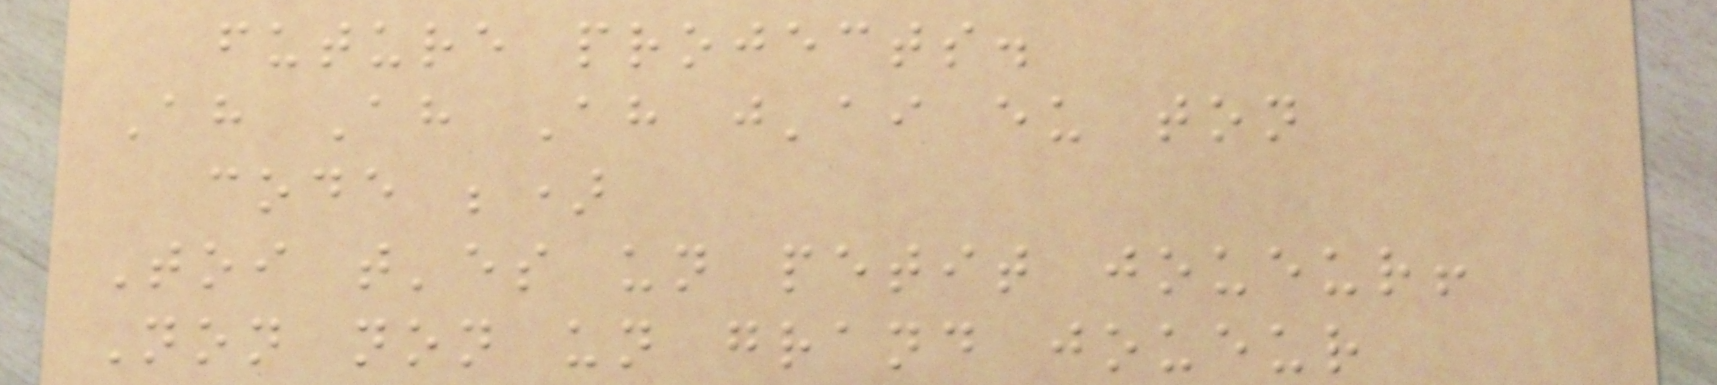future projects.
Ah Ah Ah j'ai eu ton
code ;)
Toi t'es un petit joueur!
Non non un grand joueur
